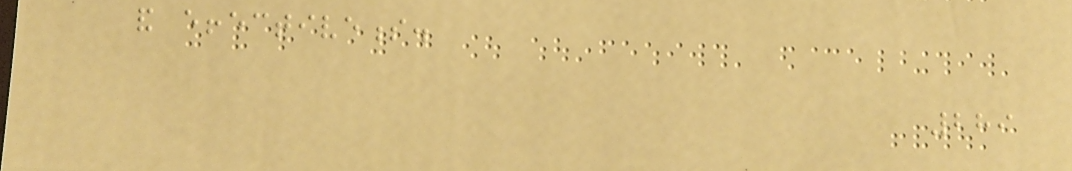and effectiveness.
289
